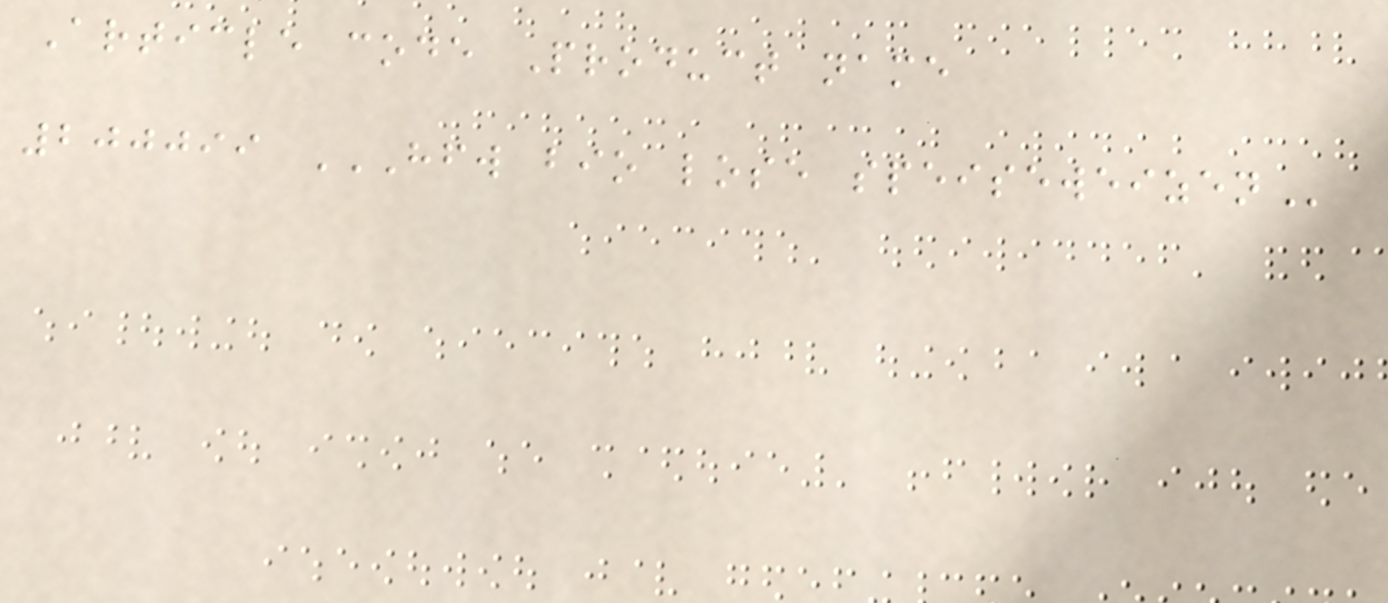Article code Product name
200099 HFW BIO LOSE SPEISEWEIZEN
